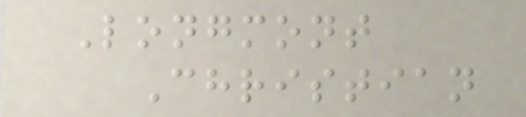Longmont
Christian
